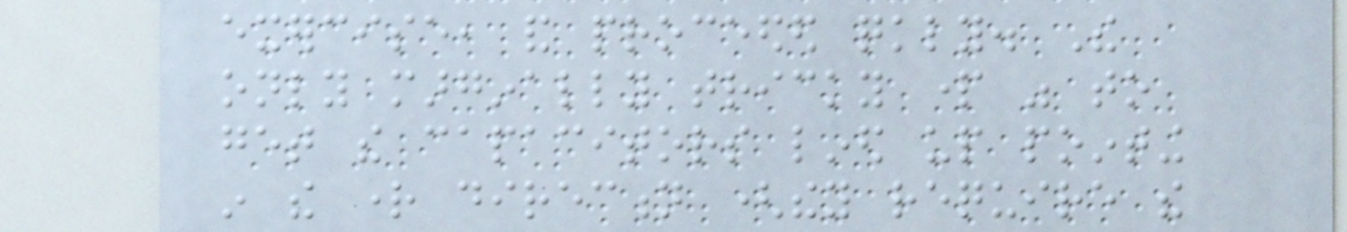exercise, and proceeded quickly. The
only marginally tricky part was to
get the capacitors lined up pointing
in the right direction (they require the
